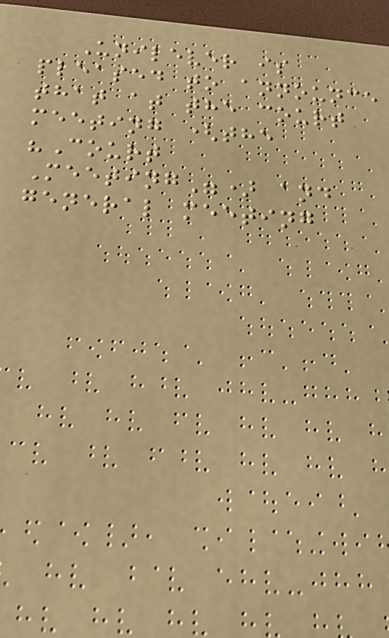Unilever is
pleased to announce
that at the court
meeting (the
"Court
Meeting") and
general meeting
